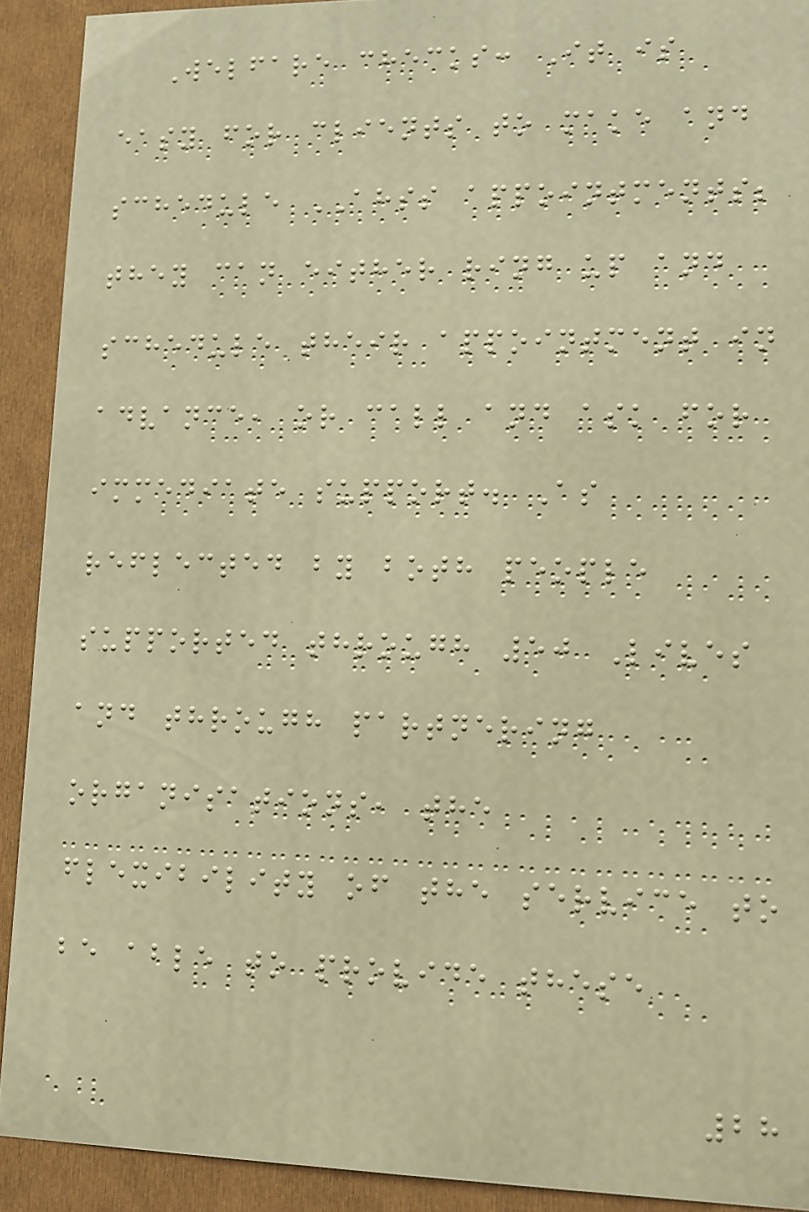Welfare checks: It is
easy for clients to make and
schedule AHSS appointments;
they can either ring up and
schedule their appointment in
advance, or call and ask for
immediate support. As
reflected by both people
supported through 50 Lives
and through partnering
organisations, the
flexibility of the service to
be able to provide these
28
